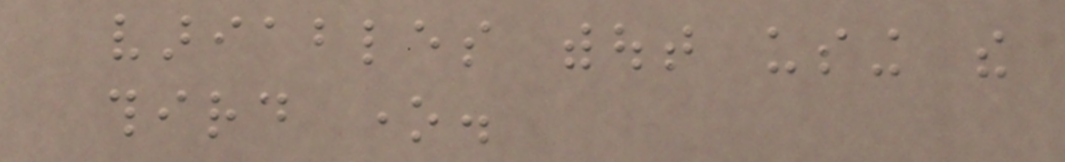variables without using the
third one.
